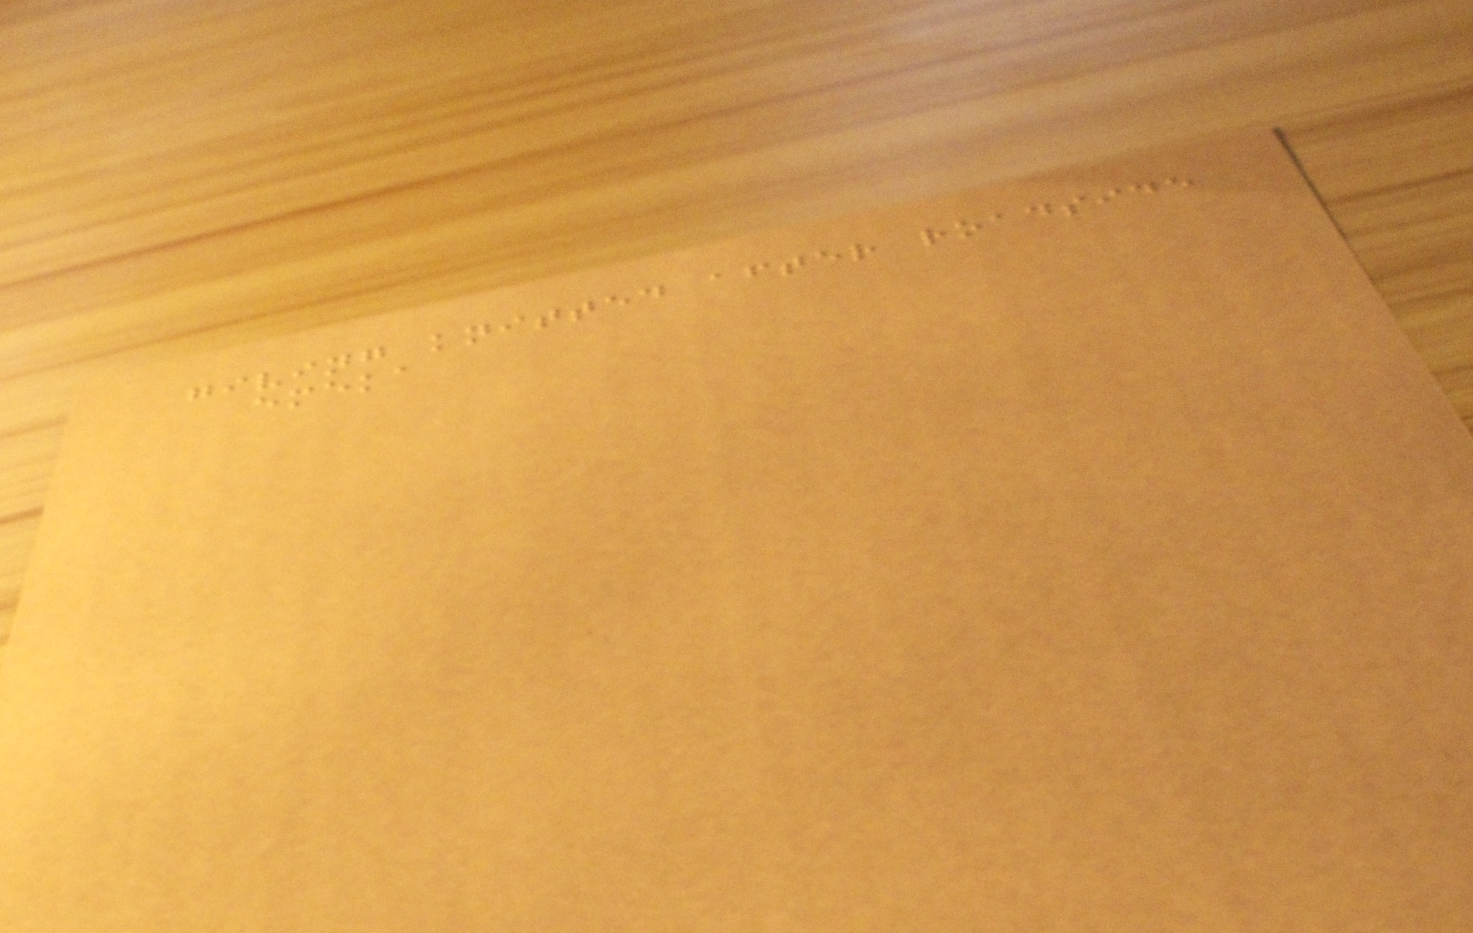giving knitted after roadside
emeka
